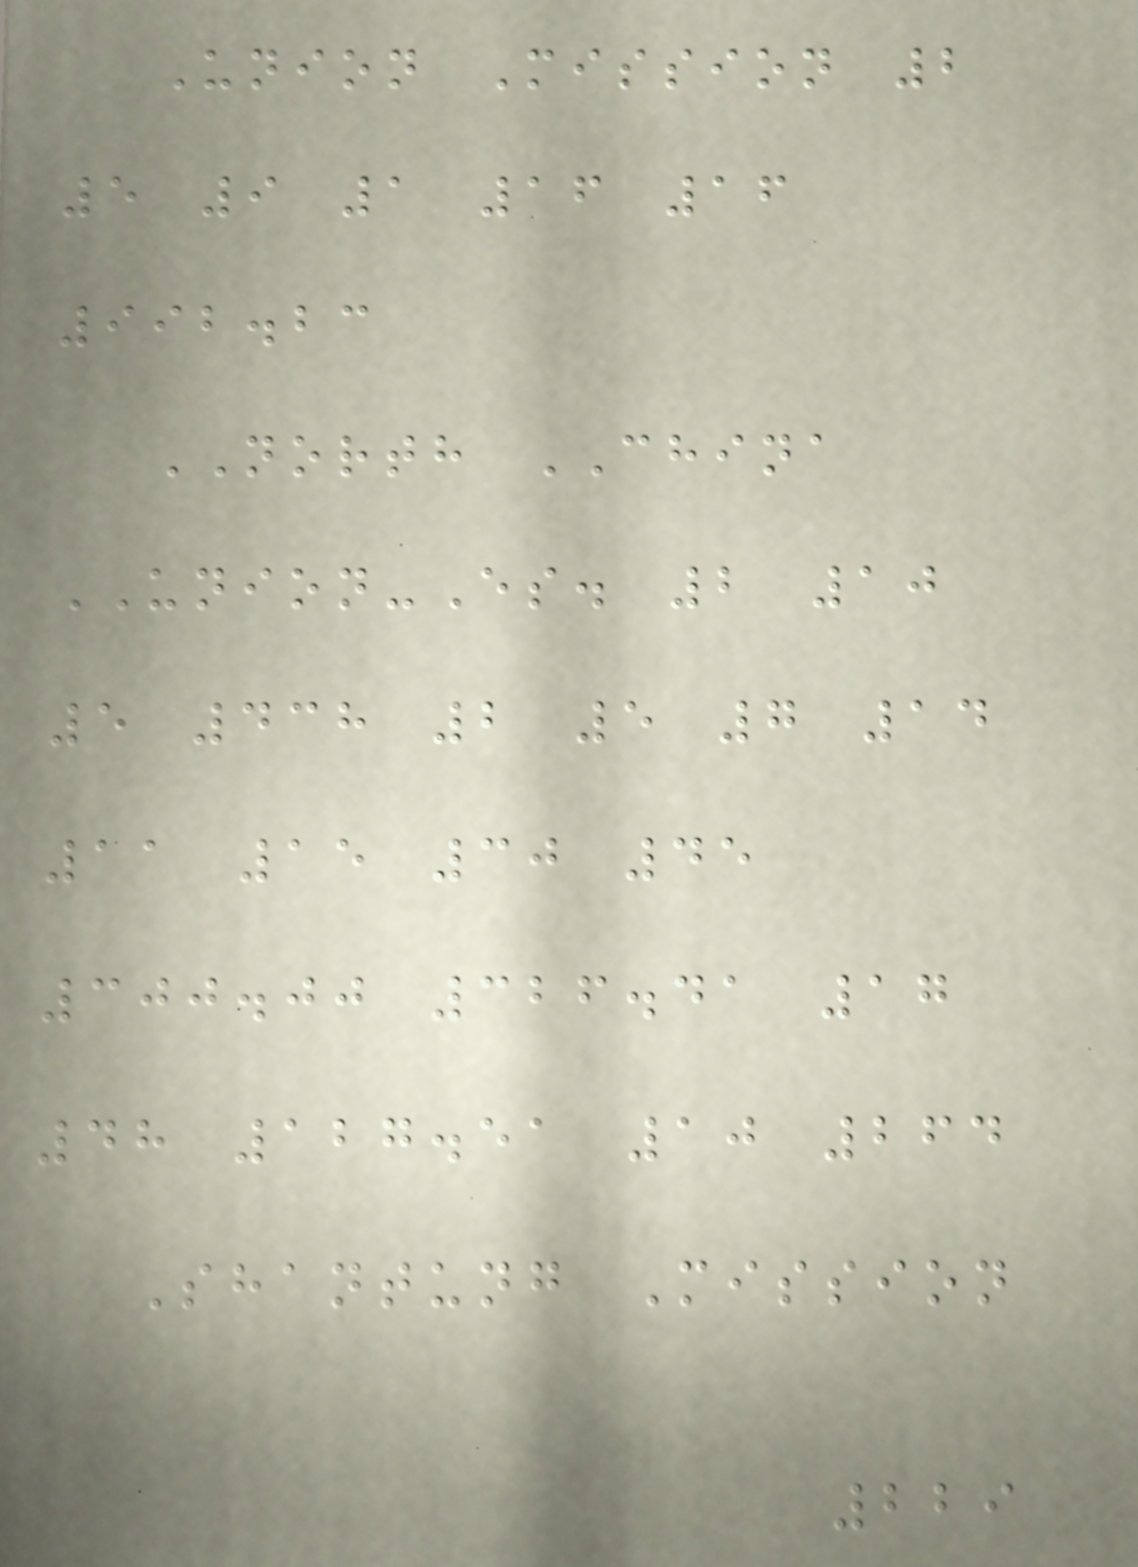Union Mission 2
5 9 1 16 16
992.23
NORTH CHINA
UNION-Es. 2 10
5 438 2 5 7 14
11 15 30 45
300.00 326.41 17
48 127.51 10 264
Shantung Mission
229
